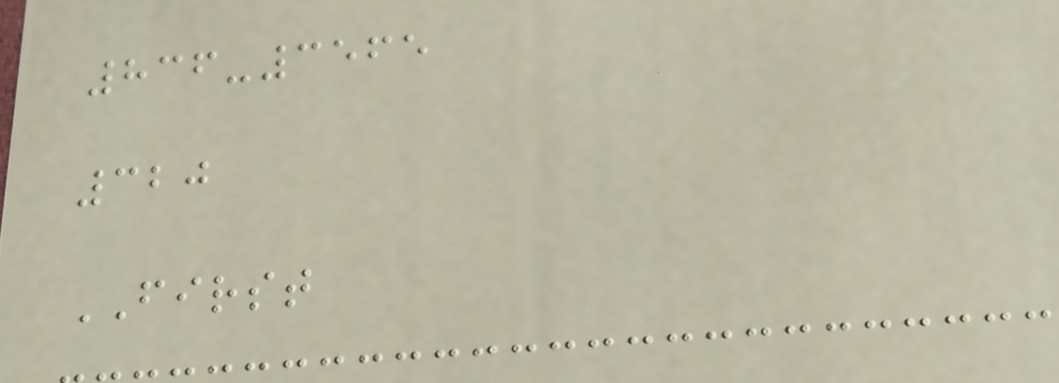836-3565
320
FIRST
